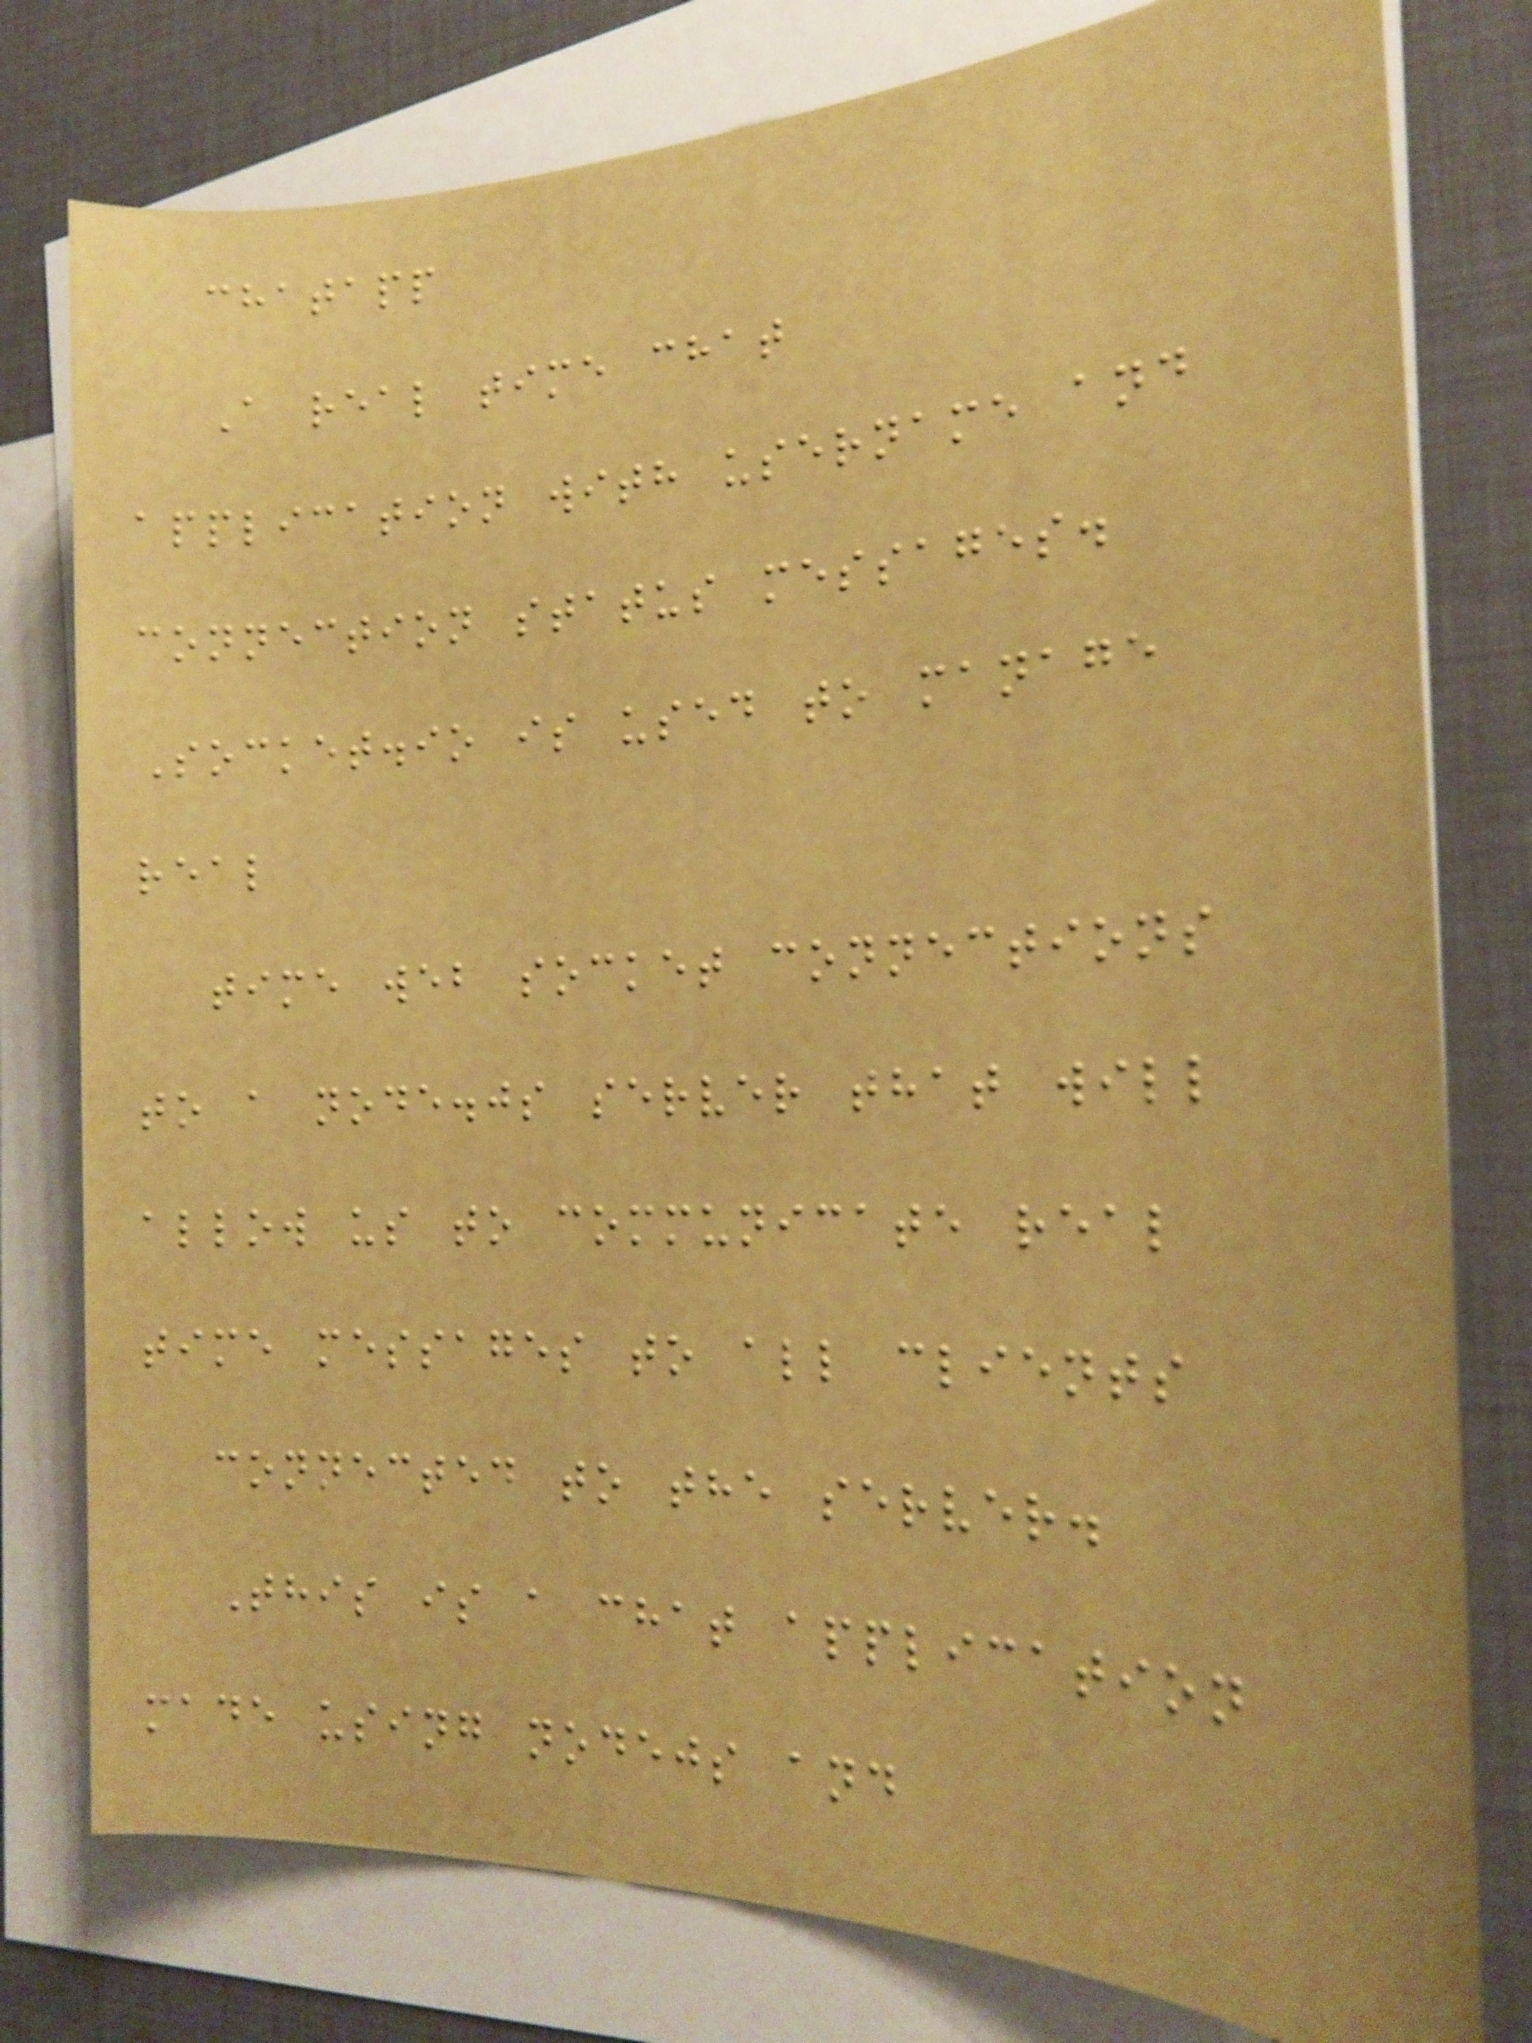chatapp
A real time chat
application with username and
connection status messages.
Socket.io is used to manage
real
time web socket connections
to a node.js server that will
allow us to communicate real
time messages to all clients
connected to the server.
This is a chat application
made using nodejs and
